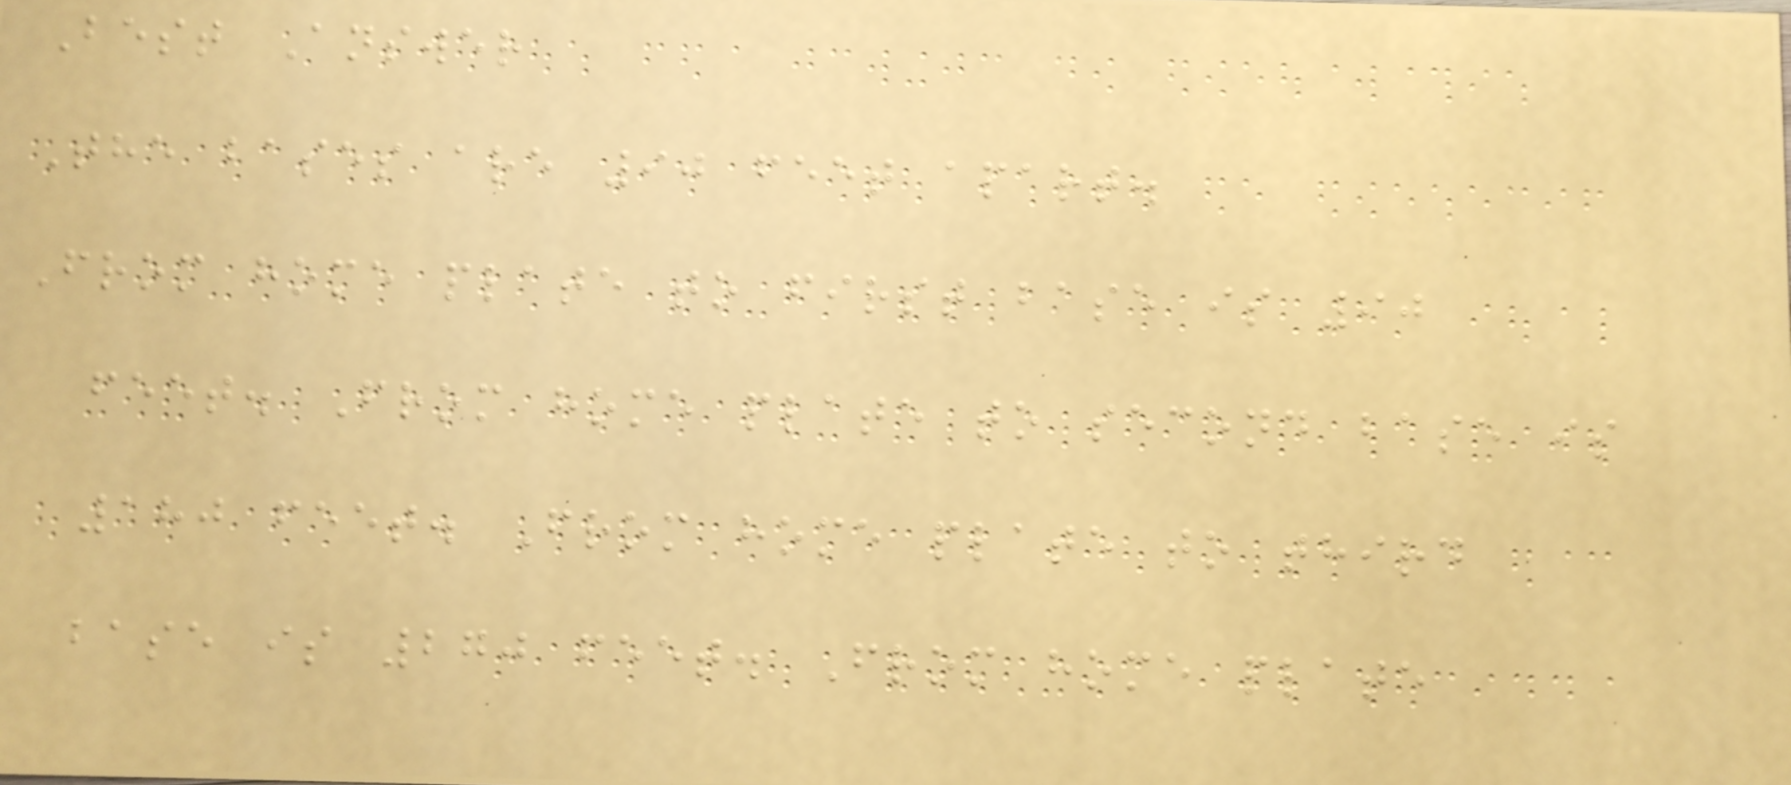Best Answer
The bases are 90 feet apart.
From home plate to first base is 90
feet. From home plate to second base is
180 feet. From home plate to third
base is 270 feet. From home plate
